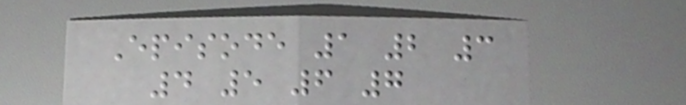Episode 1 2 3
4 5 6 7
